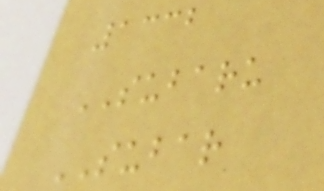1332
SUBARU
SUBAR
